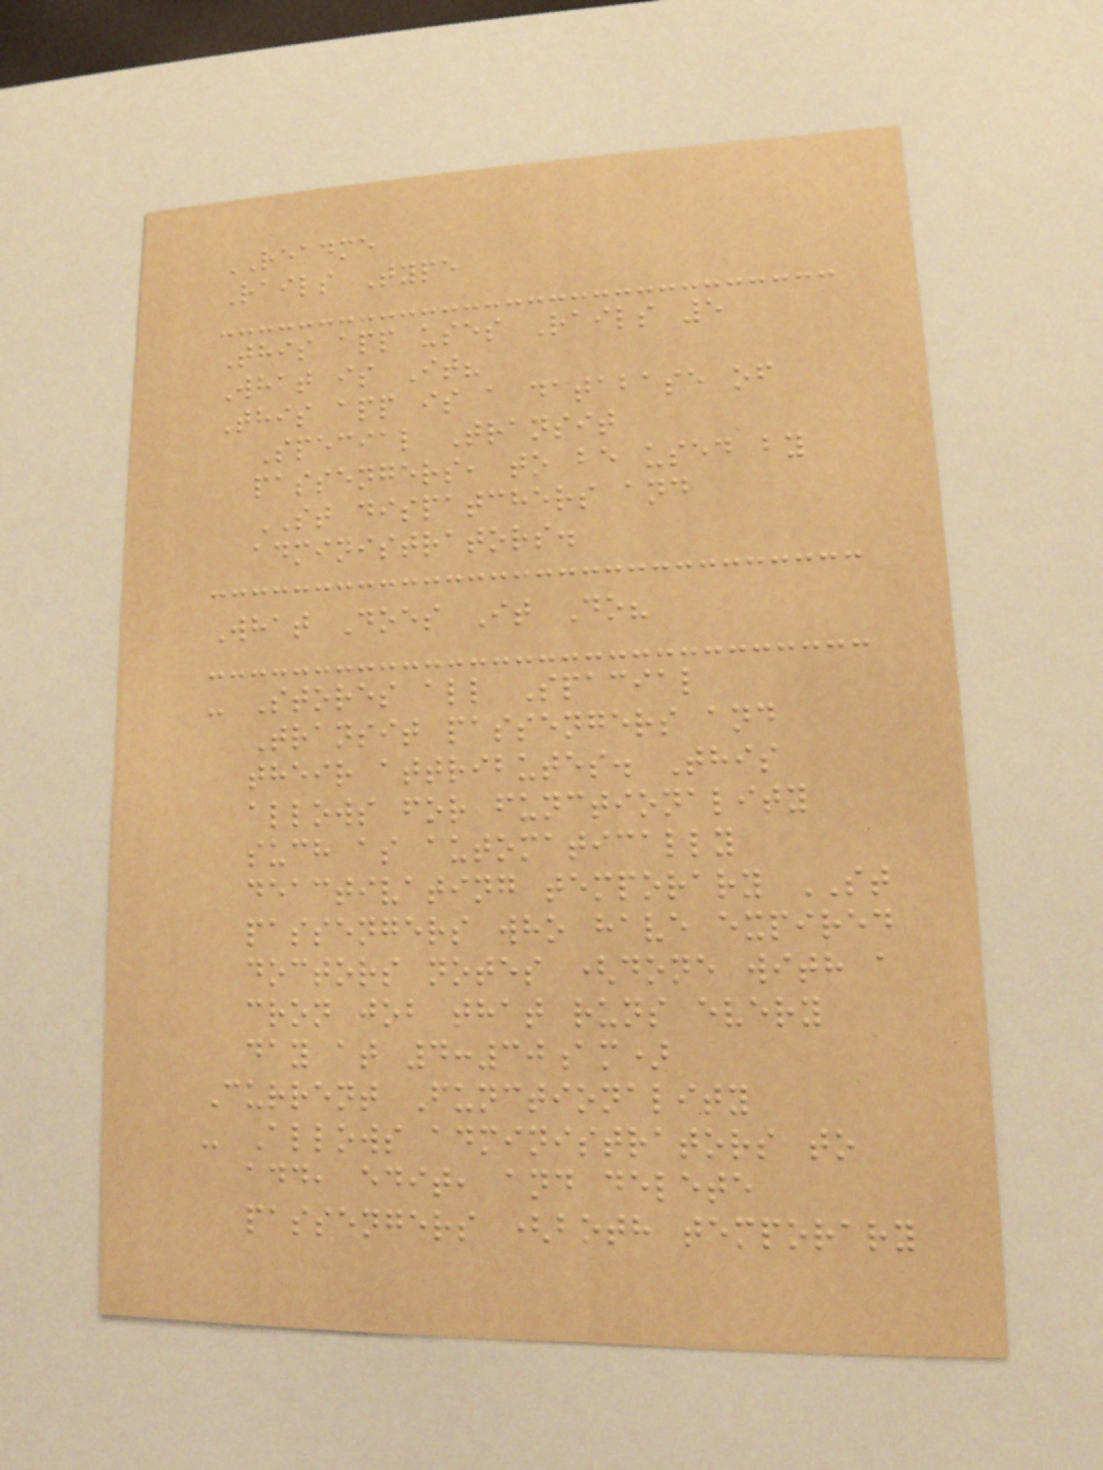README
Rails Type
This app uses Rails 5
What is It?
This app is a database of
Special Transit
passengers, to be used by
ST dispatchers and
administrators.
What Does It Do?
- Stores all Spacial
Transit passengers and
their attributes. This
allows for functionality
such as automatically
deactivating temporary ST
passengers who have expired
doctors notes (done with a
cron job that runs every
day at 4:30am)
Current Functionality
- Allows administrators to
add, edit, and delete
passengers (both temporary
